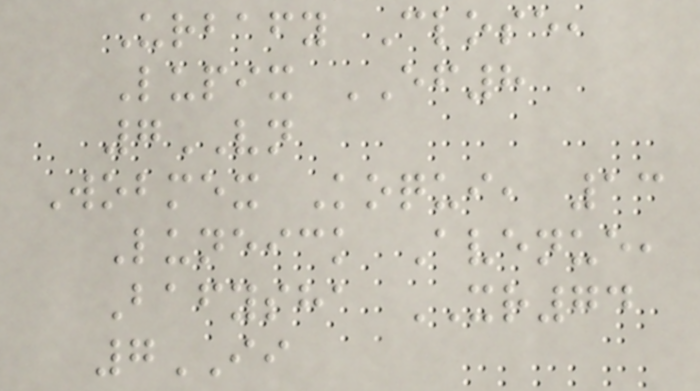Urbafy Close,
Lupix EF8
7VN
Wobmex Koqui, 13
Luneick Avenue,
Bafysha XR74
7II
